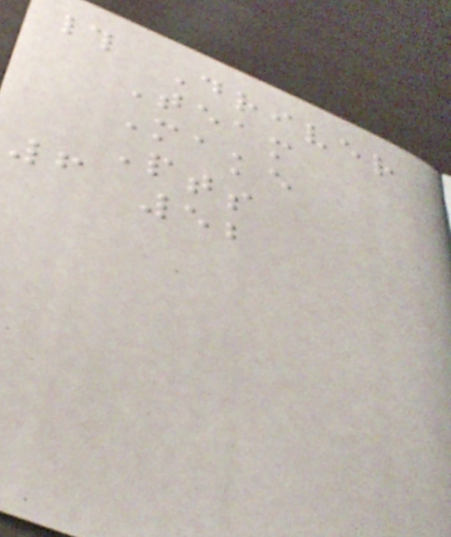# Driver
Team
Make
Pts
6 52
